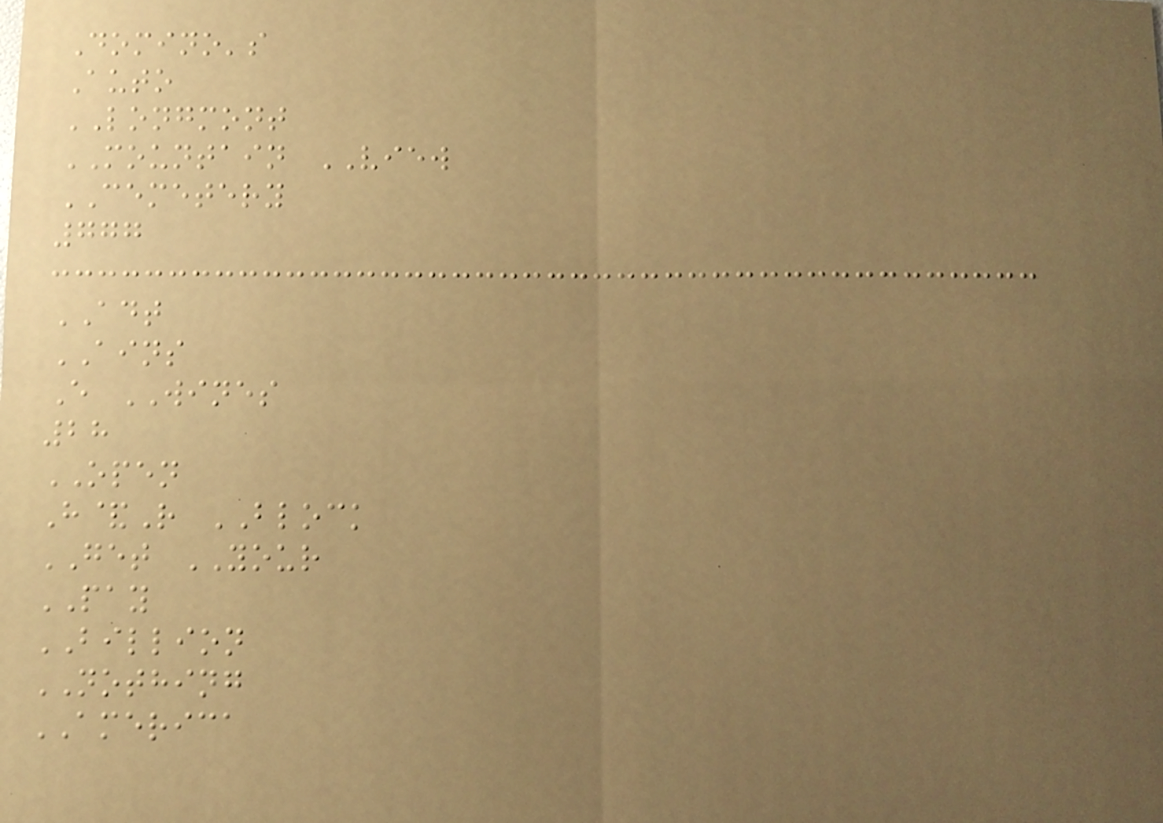Domino's
Auto
LONGMONT
MOUNTAIN VIEW
CEMETERY
777
ADT
AINS
E WINES
28
OPEN
H&R BLOCK
GET YOUR
PAY
BILLION
NOTHING
AMERICA
